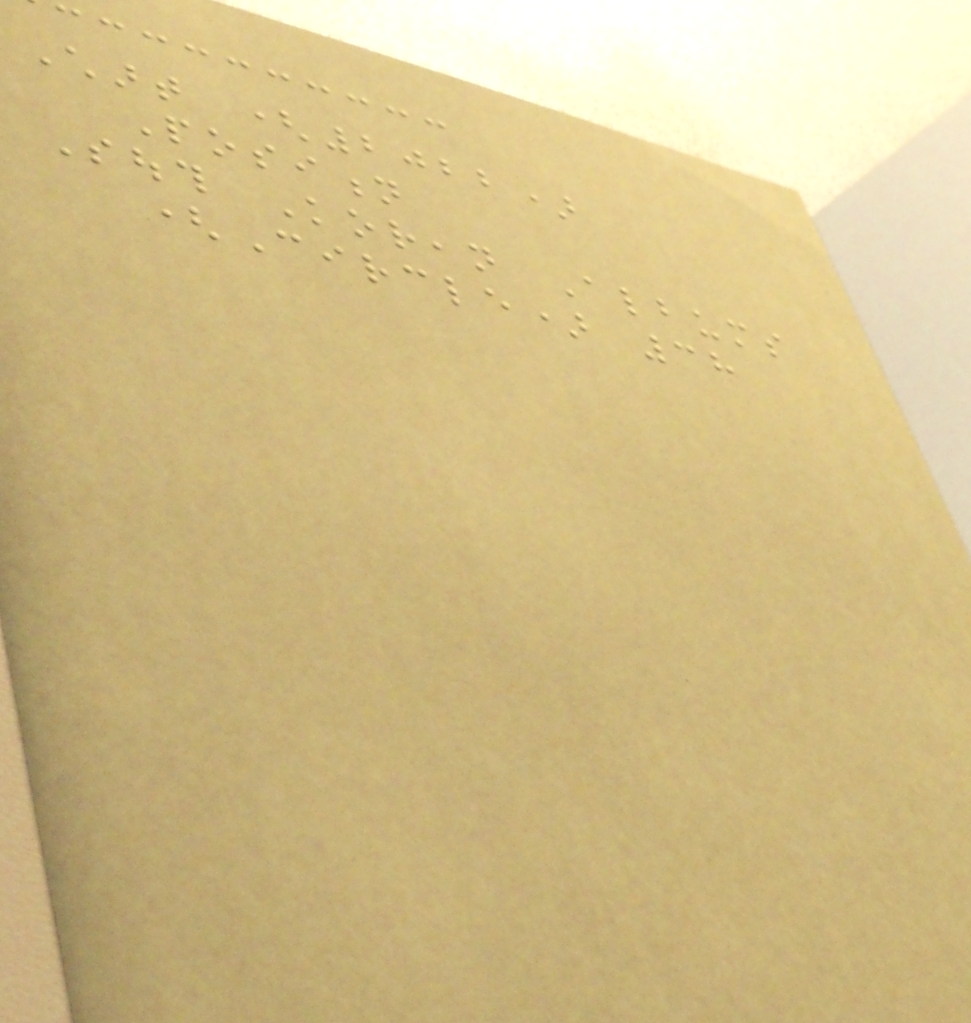Chart (2022)
Position
South Korean Albums
(Circle) 38
